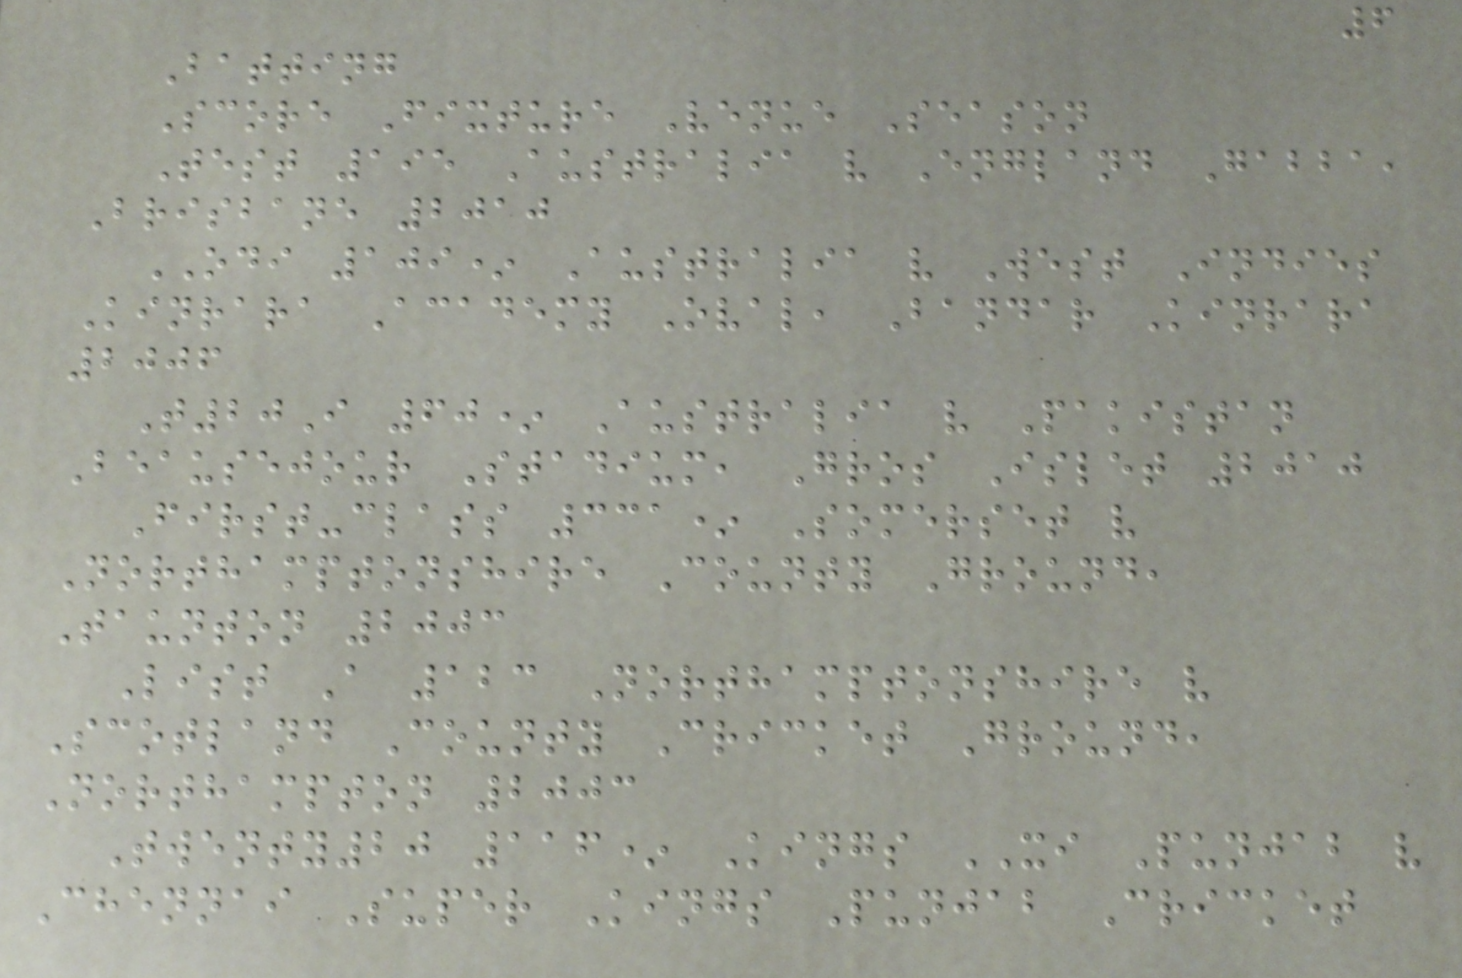6
Batting
Score Fixture Venue Season
Test 195 Australia v England Gabba,
Brisbane 2010
ODI 109* Australia v West Indies
Kinrara Academy Oval, Bandar Kinrara
2006
T20I 60* Australia v Pakistan
Beausejour Stadium, Gros Islet 2010
First-class 331* Somerset v
Northamptonshire County Ground,
Taunton 2003
List A 123 Northamptonshire v
Scotland County Cricket Ground,
Northampton 2003
Twenty20 116* Kings XI Punjab v
Chennai Super Kings Punjab Cricket
